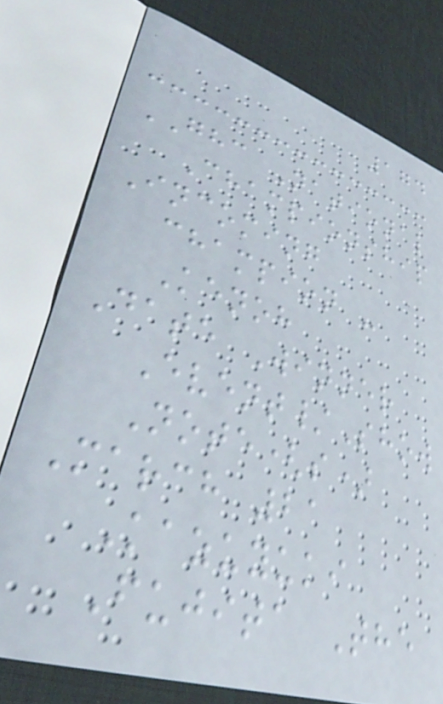174
GHC National
Championship
Incoming
champion -
Kenoh
Date Winner
Event/Show
Note(s)
March 21
Kazuyuki
Fujita The
